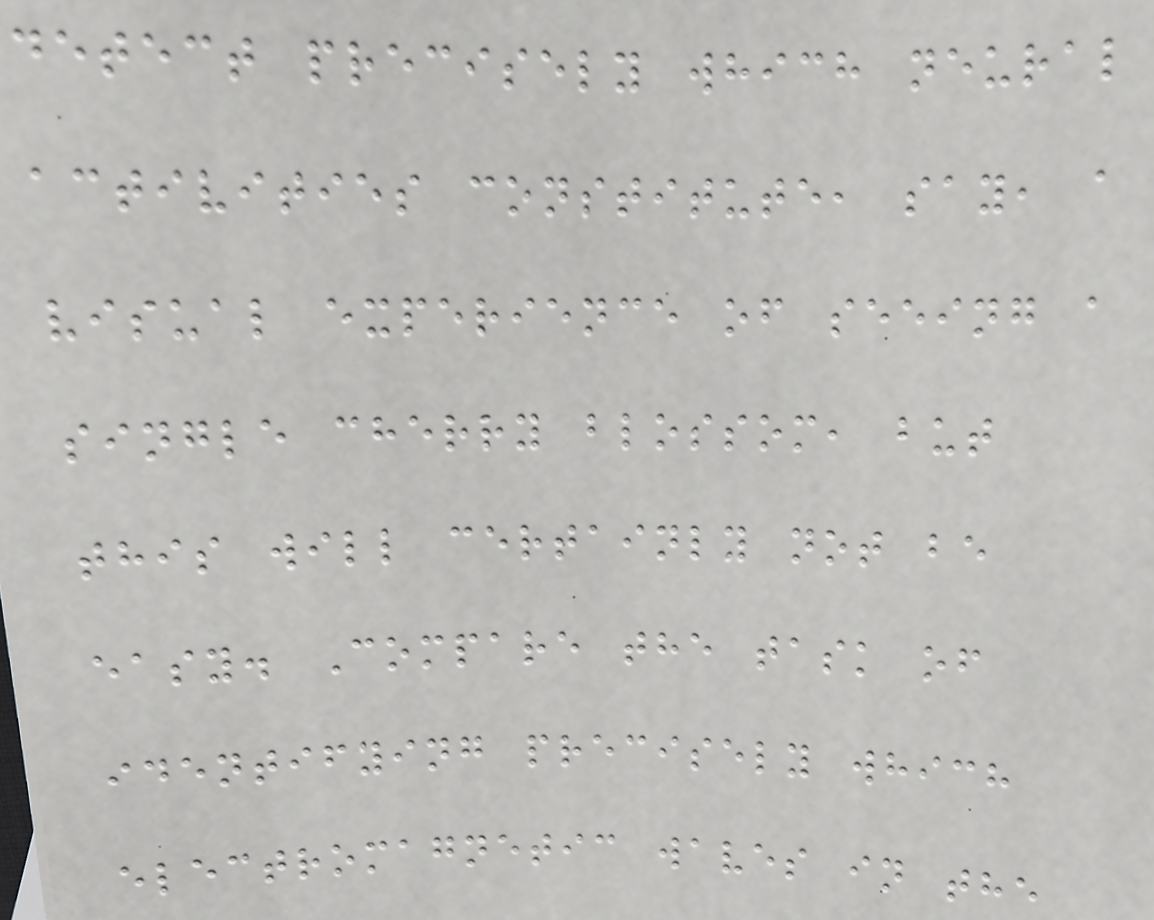detect precisely which neural
activities constitute, say, a
visual experience of seeing a
single cherry blossom, but
this will certainly not be
easy. Compare the task of
identifying precisely which
electromagnetic waves in the
